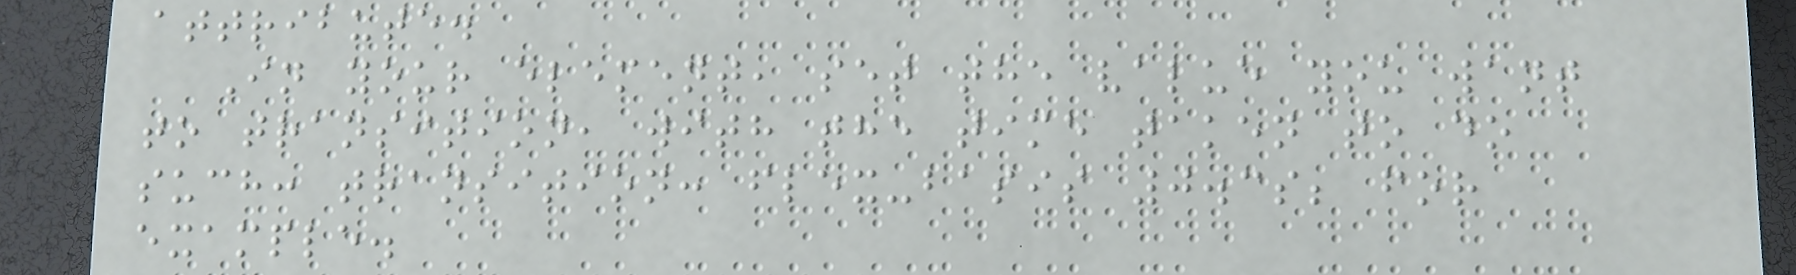attribute.
In your element, set the value you want
to transition, with the time taken to do
such: transition: flex-basis 0.3s; for
example.
